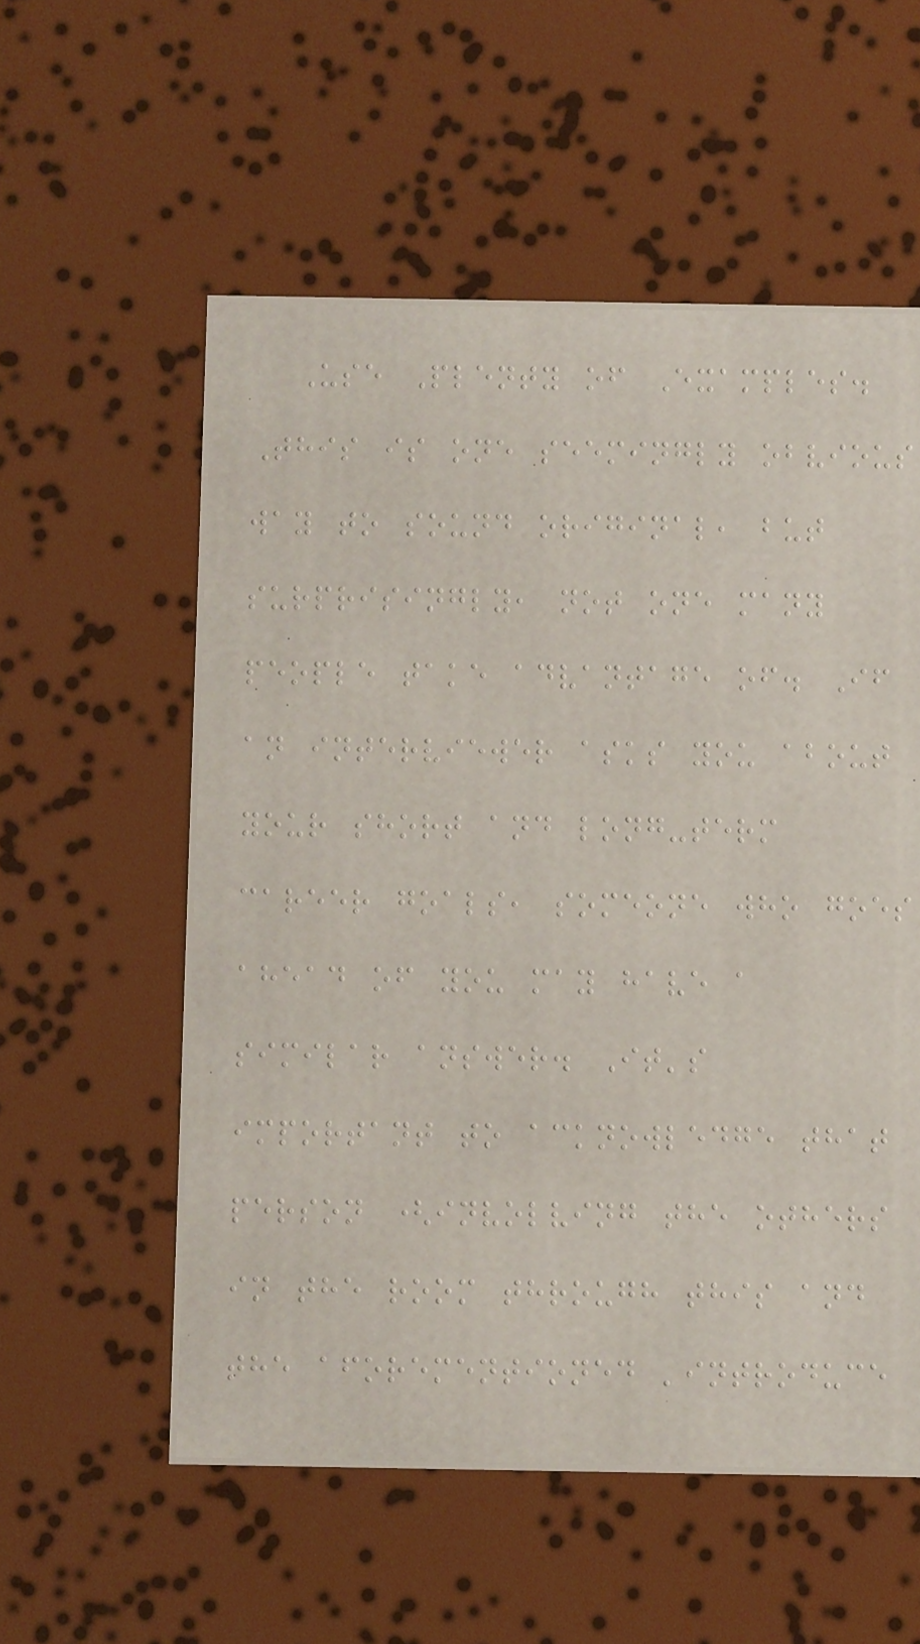Use Plenty of Examples.
This is one seemingly obvious
way to sound original, but
surprisingly, not one many
people take advantage of. If
an interviewer asks you about
your short and long-term
career goals, someone who goes
ahead of you may have a
similar answer. It's
important to acknowledge that
person (involving the others
in the room through this and
the aforementioned 'introduce
